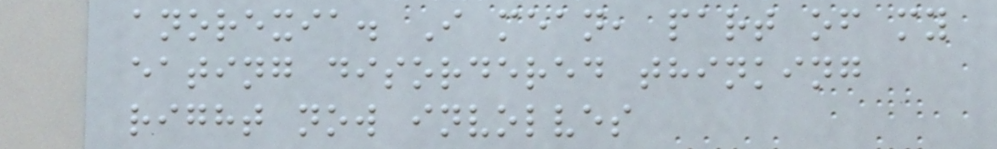anorexia. I mean, part of my
eating disordered thinking
right now involves
